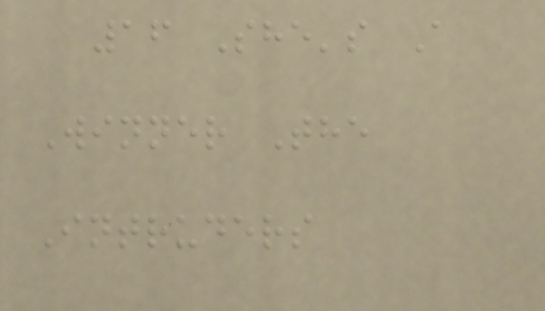16 She's A
Winner The
Intruders
